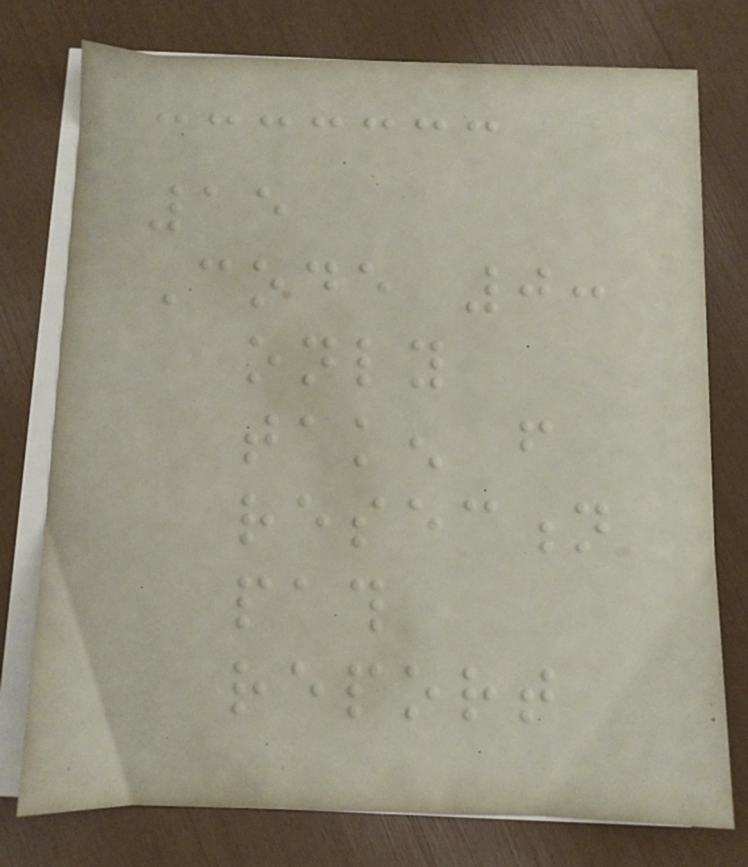15
Code 0:
only
taken from
resection
path
report
